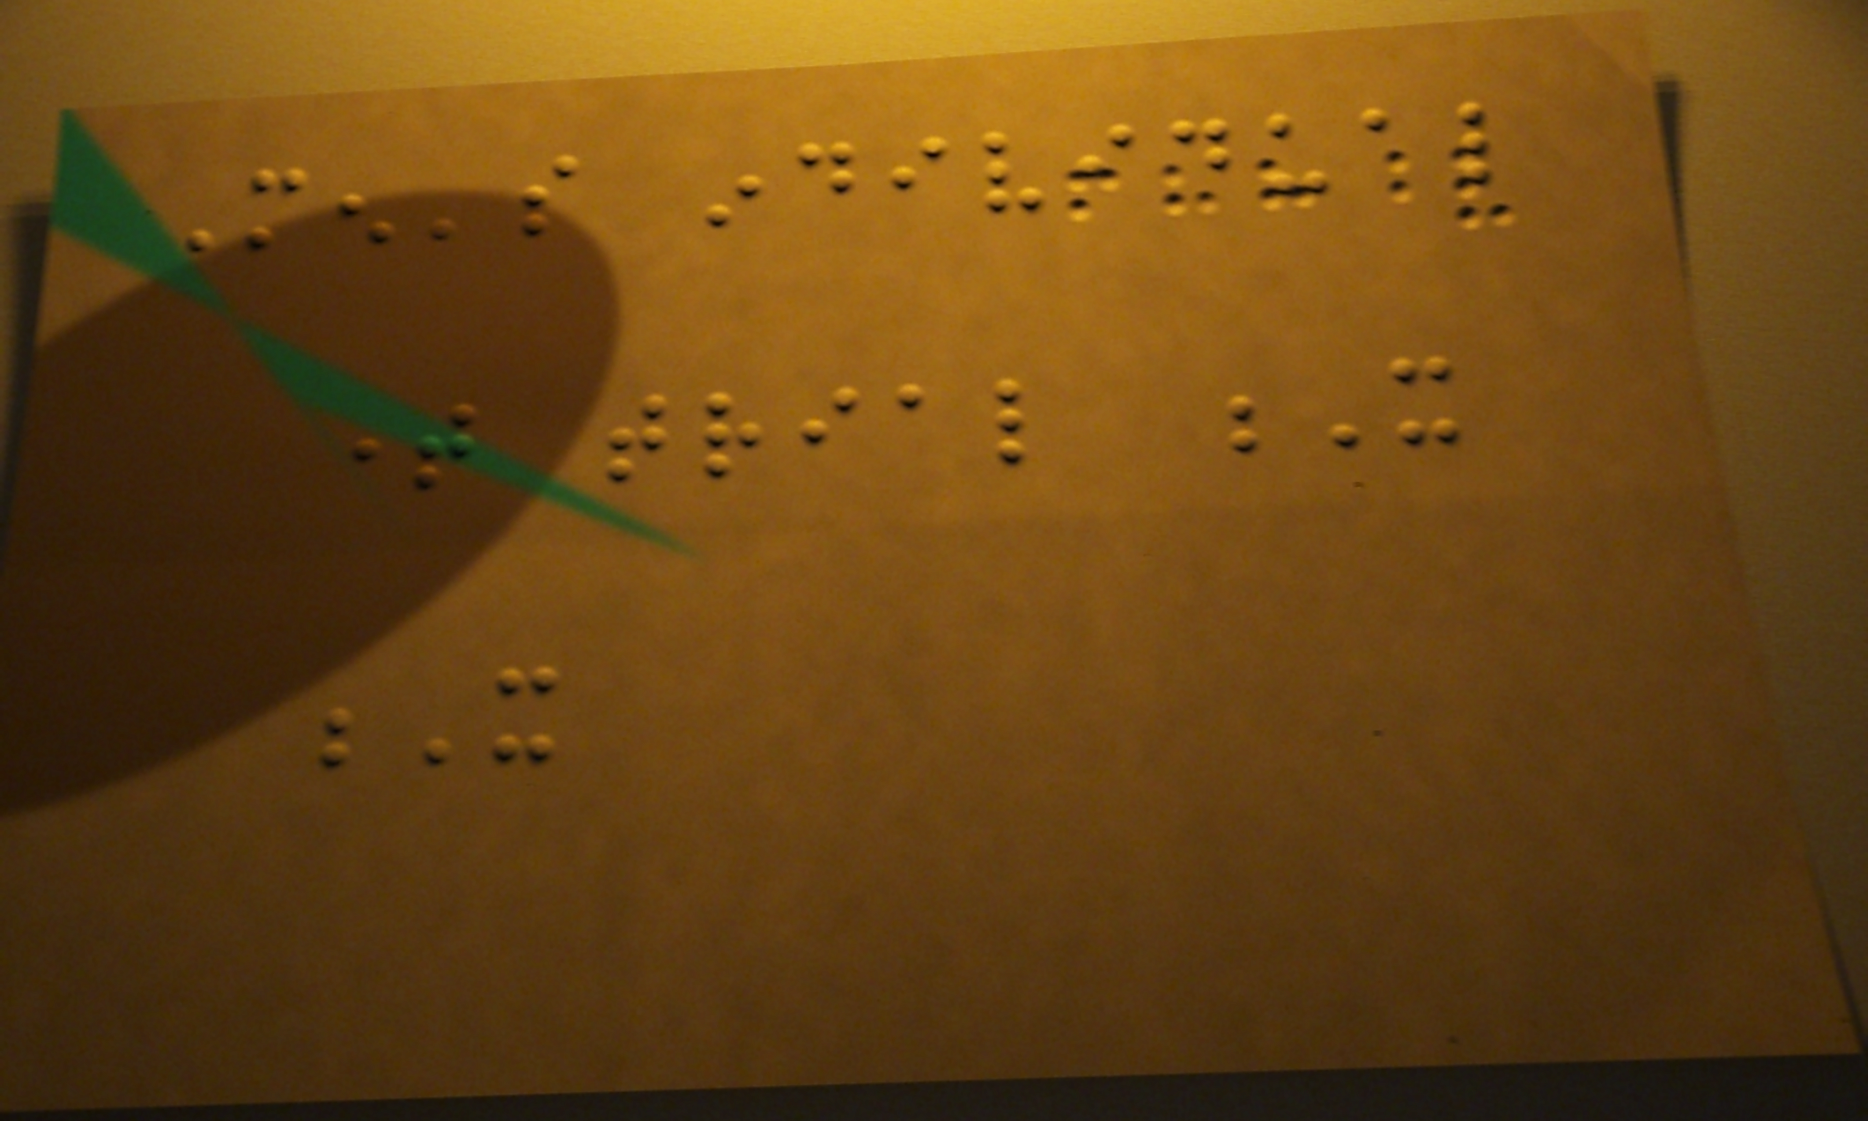Men's individual
time trial X
X
